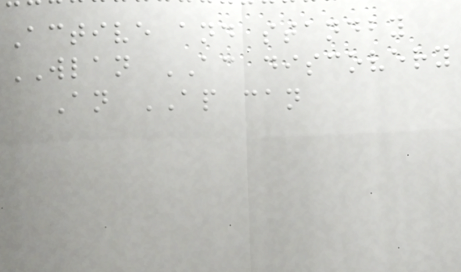Active and standby
WLAN AC discovery
An AP can
